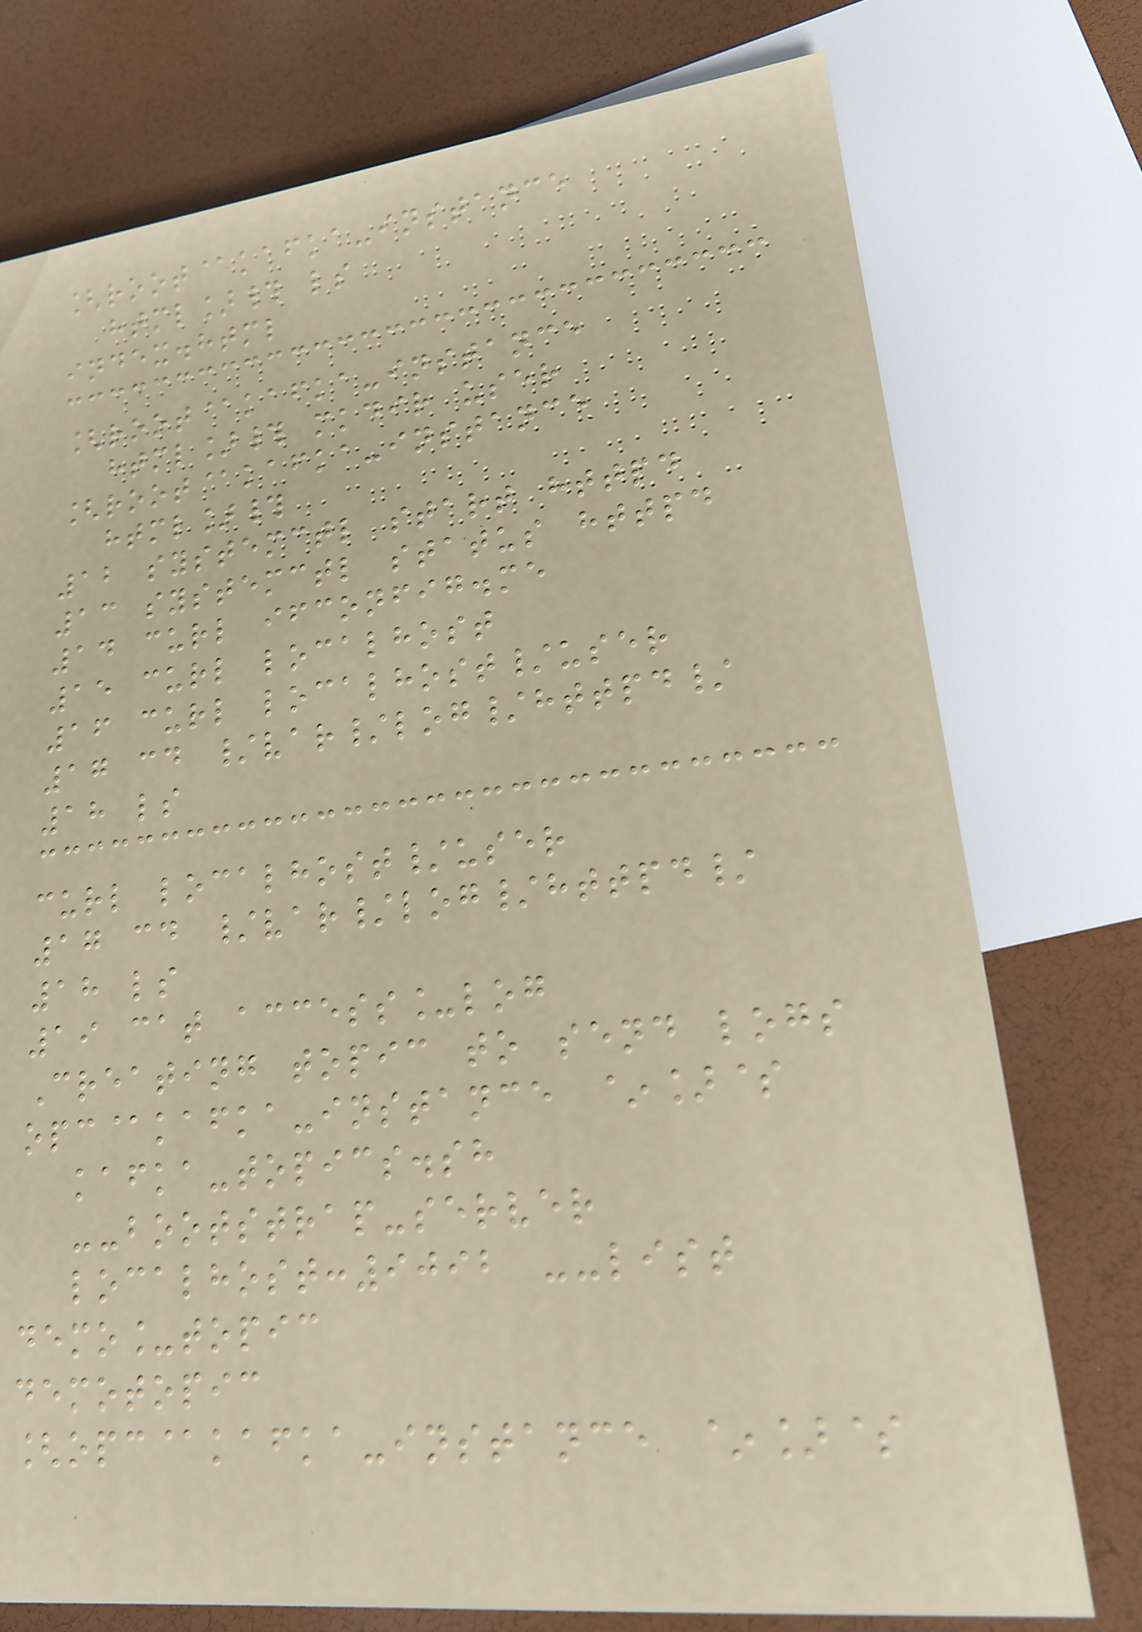[root@kafka-instance
html]# ls
index.html
[root@kafka-instance
html]# mkdir user
[root@kafka-instance
html]#
12 systemctl start httpd
13 systemctl status httpd
14 curl ifconfig.me
15 curl localhost
16 curl localhost/user
17 cd /var/log/httpd/
18 ls
curl localhost/user
17 cd /var/log/httpd/
18 ls
19 cat access_log
Creating topic to send logs
opc@kafka-instance ~]$
kafka-topics.sh
--bootstrap-server
localhost:9092 --list
demo_topic
demotopic
[opc@kafka-instance ~]$
